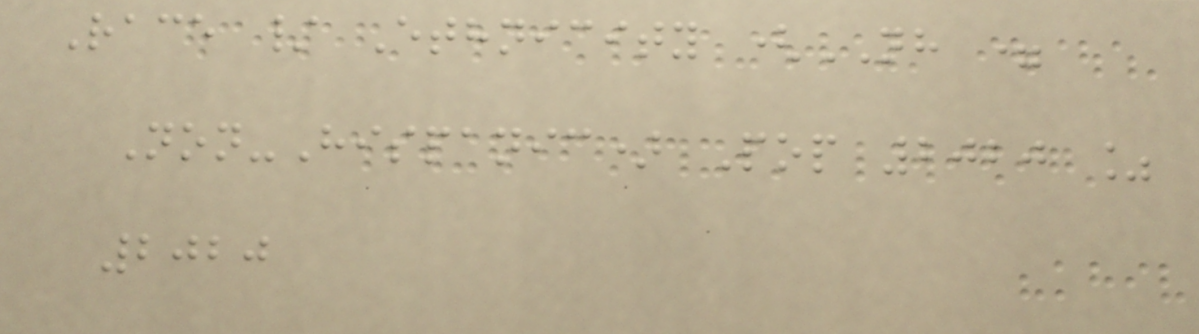Race / Ethnicity (NH =
Non-Hispanic) Pop 2020 %
2020
